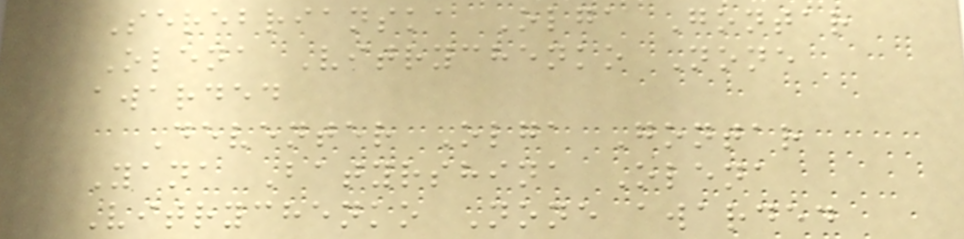Serebrianska Olga Gontar
Olena Vitrychenko None
awarded
Deventer Olga Gontar
Yana Batyrshina Olena
Vitrychenko None awarded
